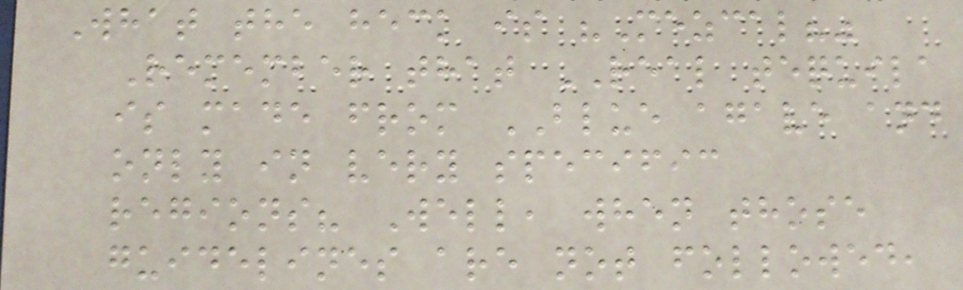What the heck is "Mezcal?"
Remember that REAL tequila
is made from BLUE agave and
only in very specific
regions? Well, when those
guidelines are not followed,
